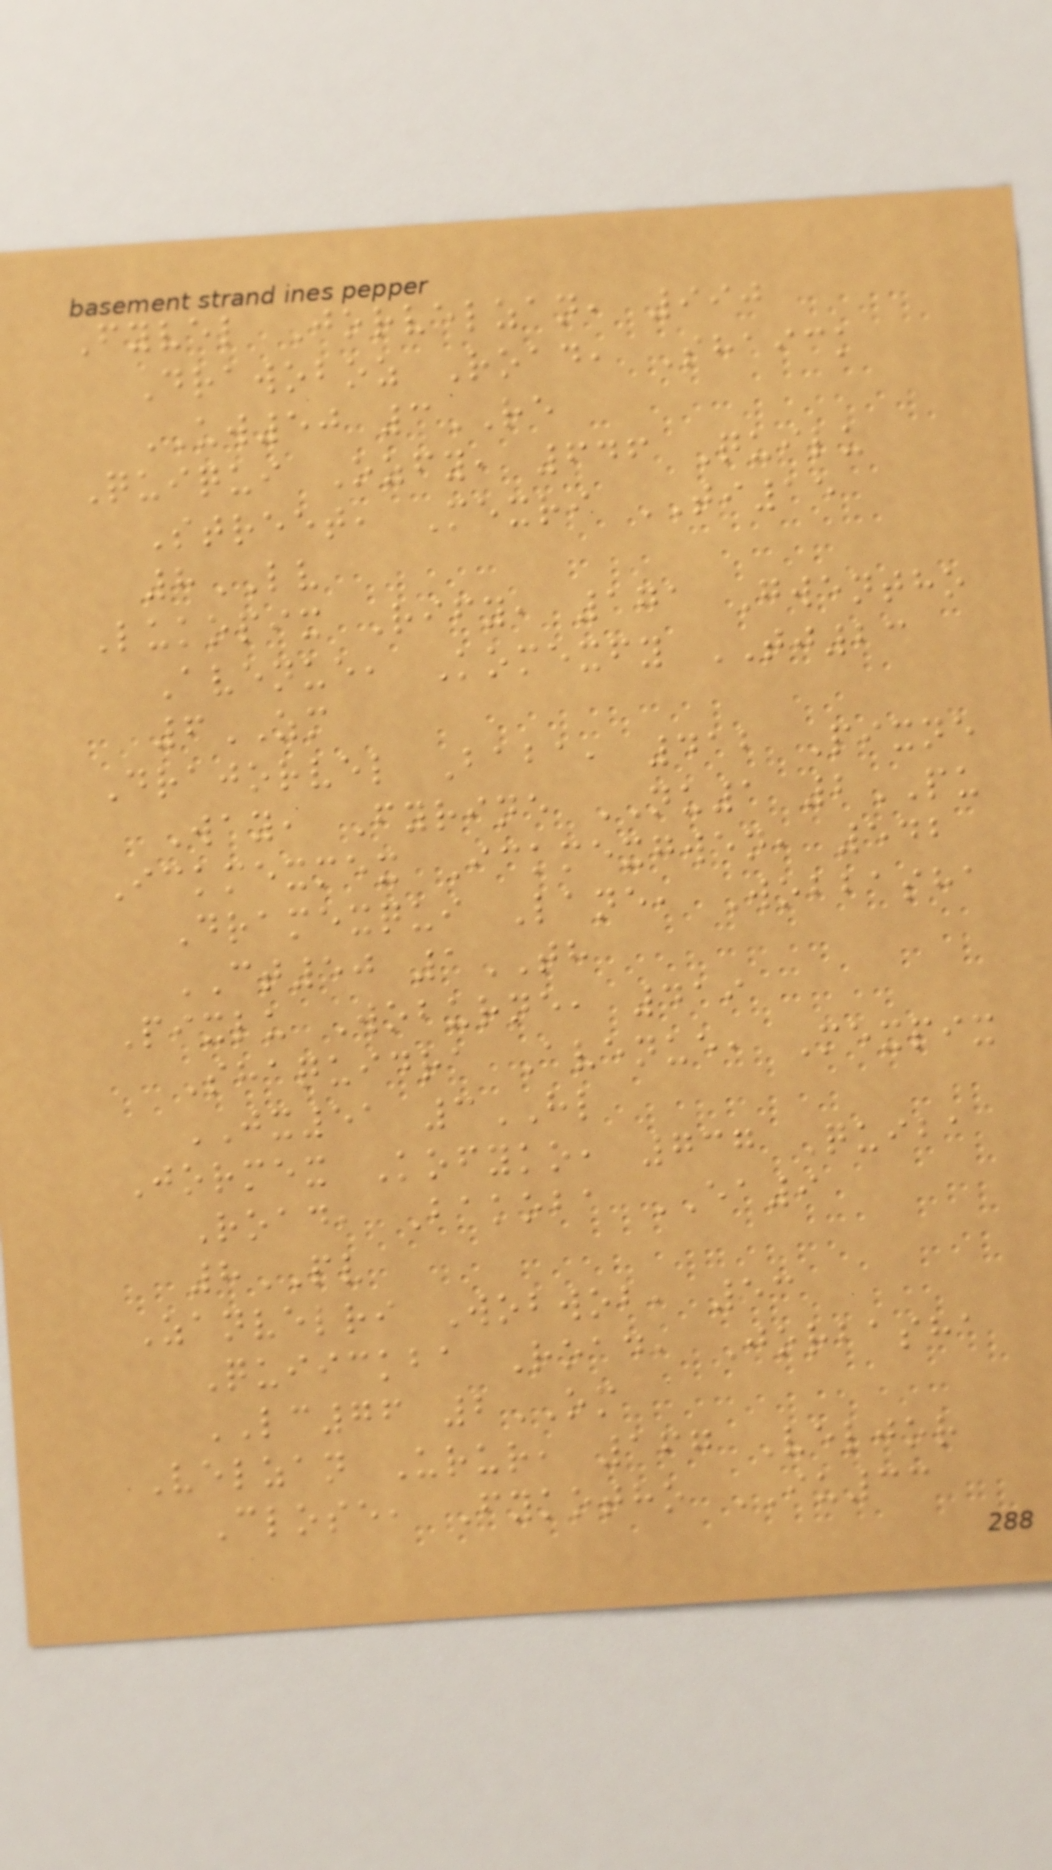Fyvel Jorvelzan, 990
Drawoboz Road, Shaick
UW50 3RE
Quiqui Ozfy, 646 Quilu
Street, Mexri TI15
8LV
Lukopix Rify, 171 Gwentho
Avenue, Komexfy TJ23
6ZM
Drajorvel Baba, 412 Pixne
Way, Fyrine NU1 2PU
Ickmexmex Ickmexgwen, 542
Dramexqui Lane, Wobbasha
CT50 1TH
Pixlu Woburne, 419
Shaquidra Avenue, Mexpix
JX51 3HL
Jormex Kofyko, 737 Quiba
Road, Bakoba EA9
8PV
Zanvelri Wobwob, 53
Quiickba Road, Jorbasha
LC76 2OM
Velzan Urur, 167 Veljor
Close, Fykotho IU33
